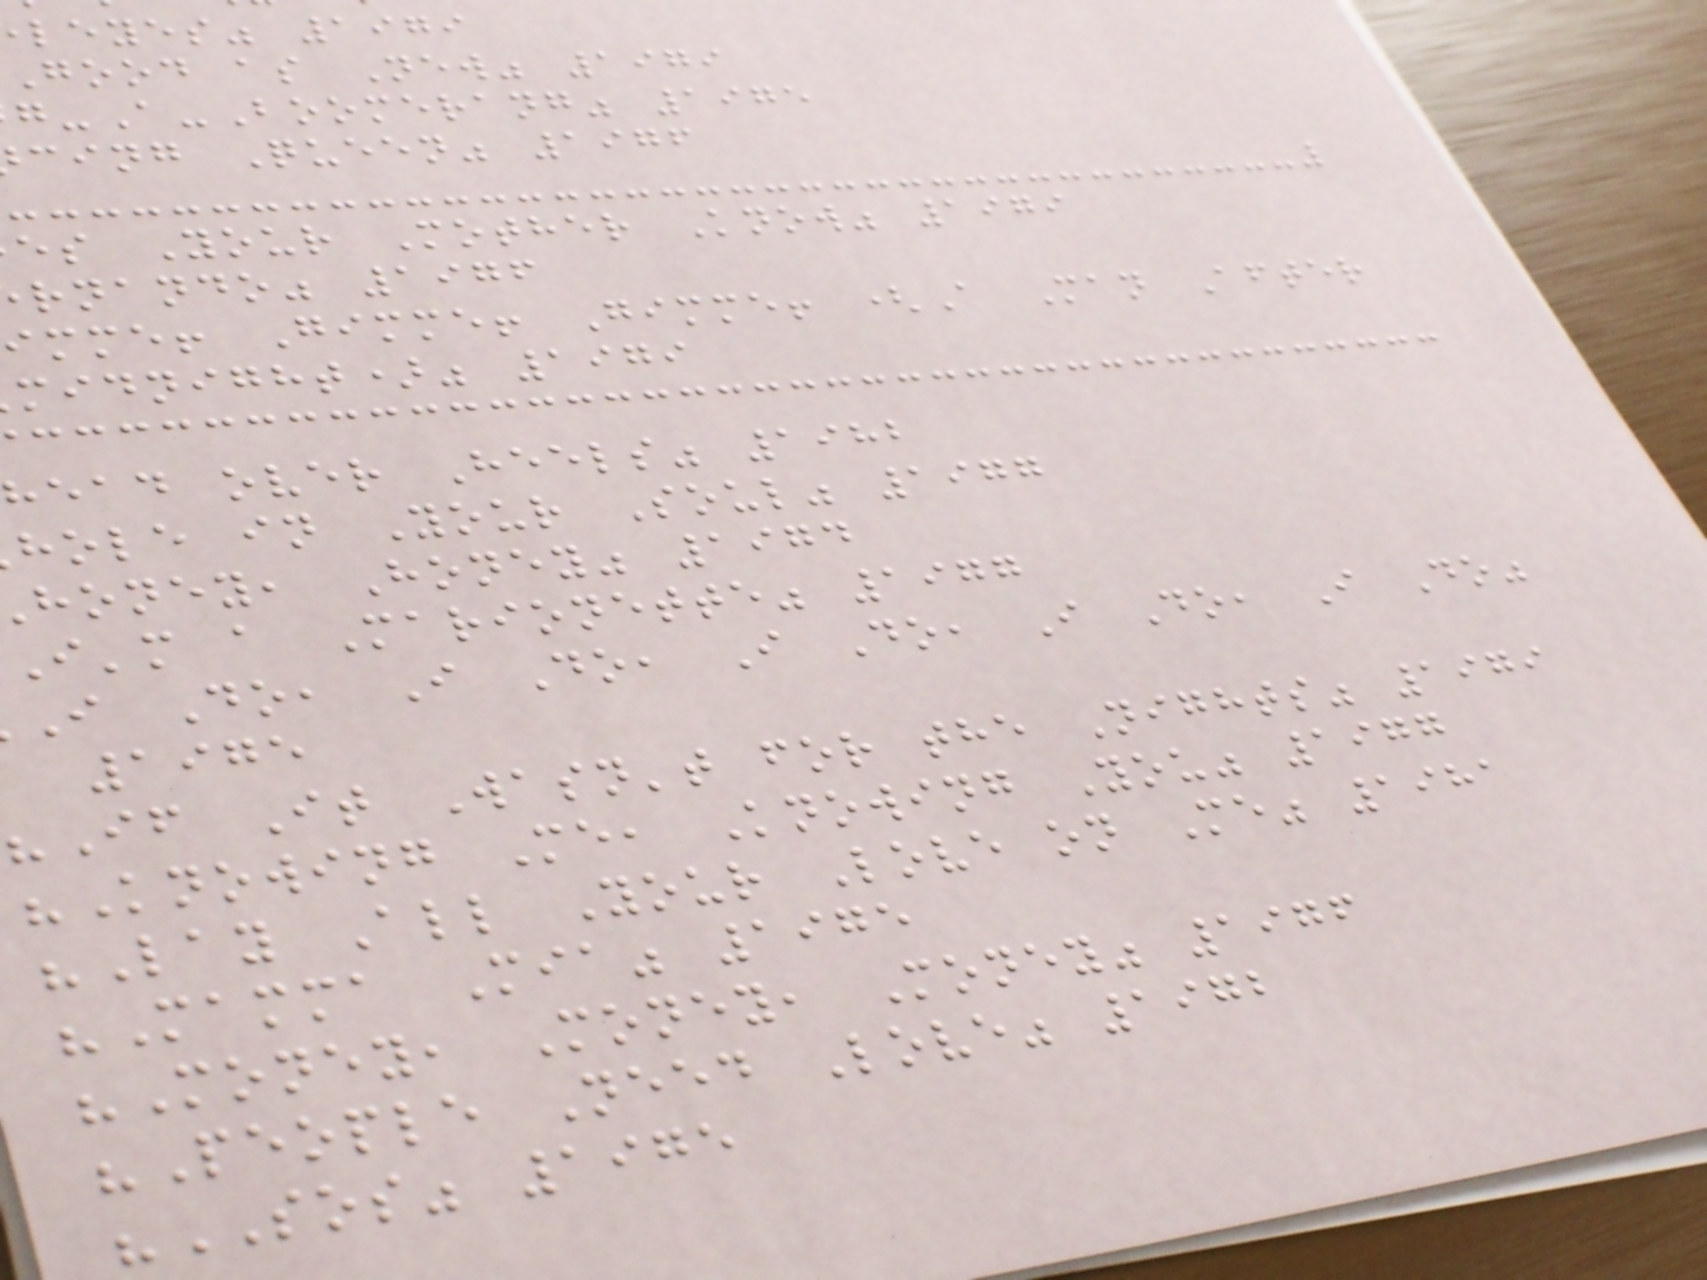leyes" 1979
Good as New" 1979
g-A-Boomerang" 1975
cing Queen" 1976
es Your Mother Know" 1979
rnando" 1976
imme! Gimme! Gimme! (A Man After
midnight)" 1979
head over Heels" 1982
hole in Your Soul" 1977
honey, Honey" 1974
I'm a Marionette" 1977
I Do, I Do, I Do, I Do, I Do"
1975
"If It Wasn't for the Nights" 1979
"Knowing Me, Knowing You" 1977
"Lay All Your Love on Me" 1981
"Mamma Mia" 1975
"Money, Money, Money" 1976
"People Need Love" 1972
"SOS" 1975
